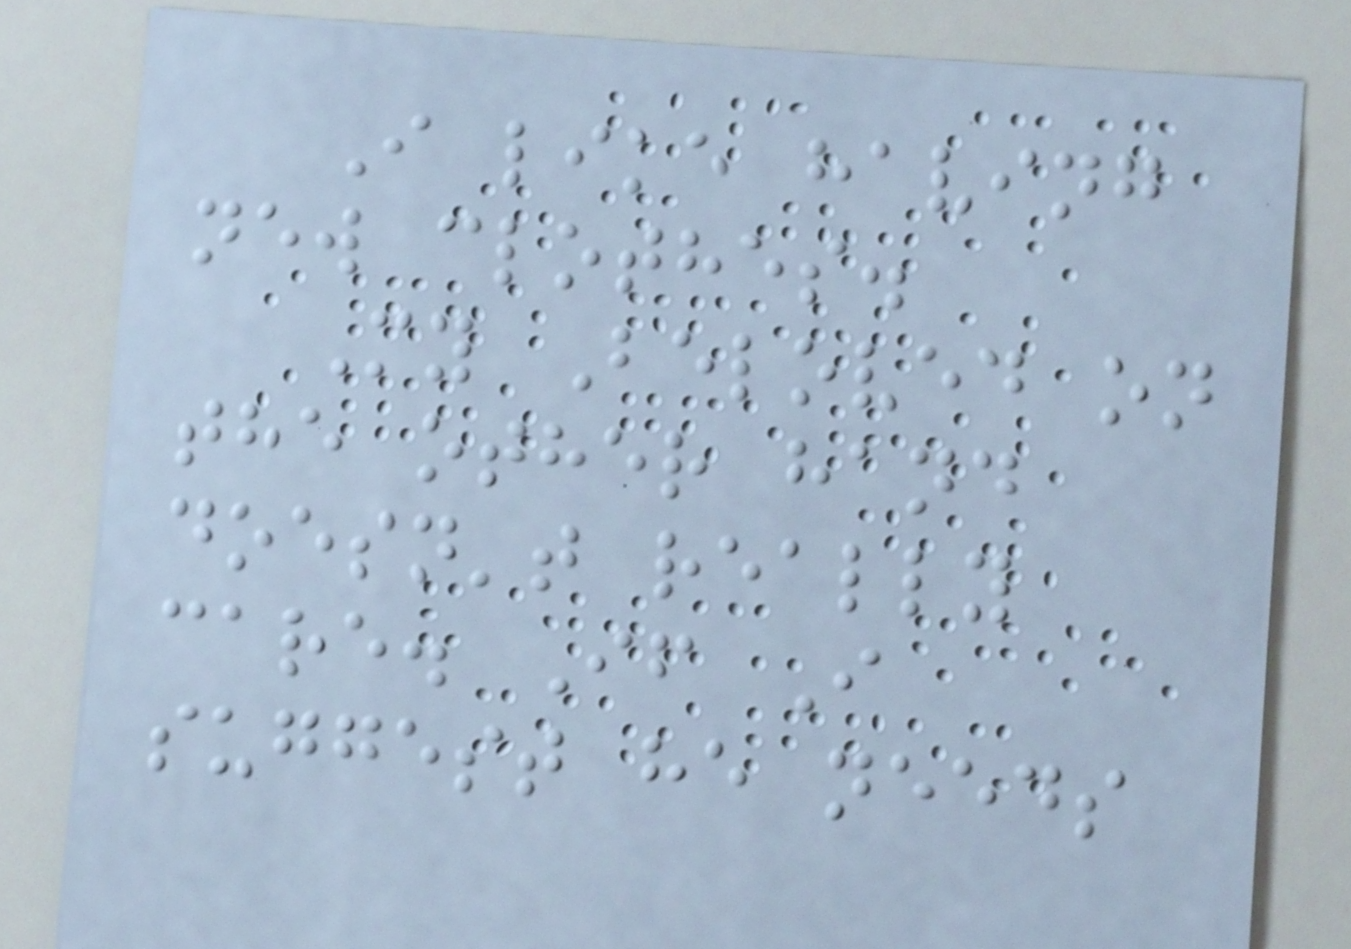I like having
new clothes.
My Beloved on
the other hand
doesn't really
care. If I
suggest he needs
